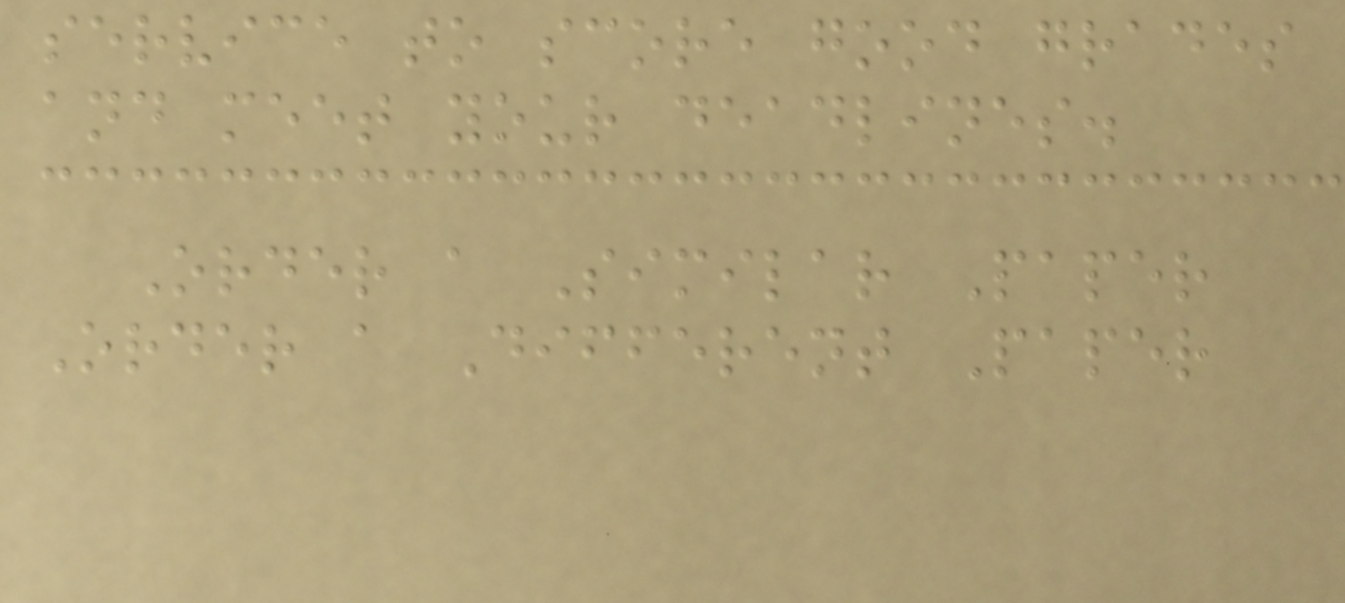service to score good grades
and meet your deadlines.
Order a Similar Paper
Order a Different Paper
